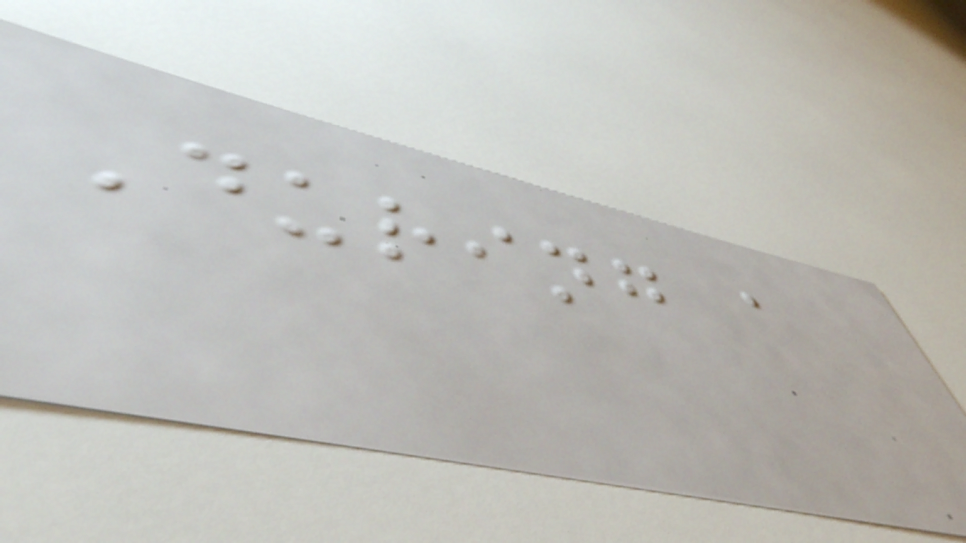During a
